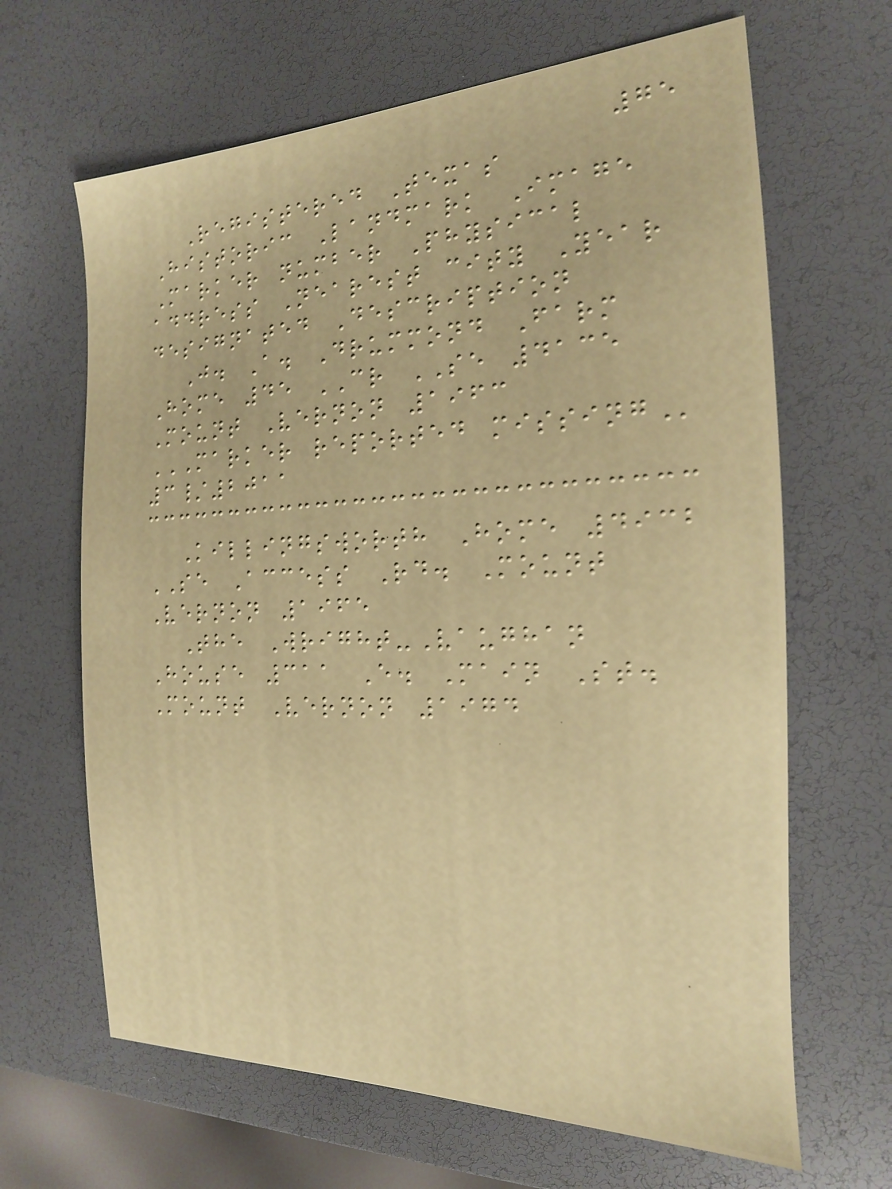75
Registered Texas
Historic Landmark Image
Marker number Physical
address Nearest city Year
designated Description
J. A. Drummond Farm
Home 45 CR SE 4135
Mount Vernon 1963
MARKER REPORTED MISSING
3/2011
Killingsworth Home 4932
SE Access Rd. Mount
Vernon 1965
The Wright-Vaughan
House 311 E. Main St.
Mount Vernon 1974
